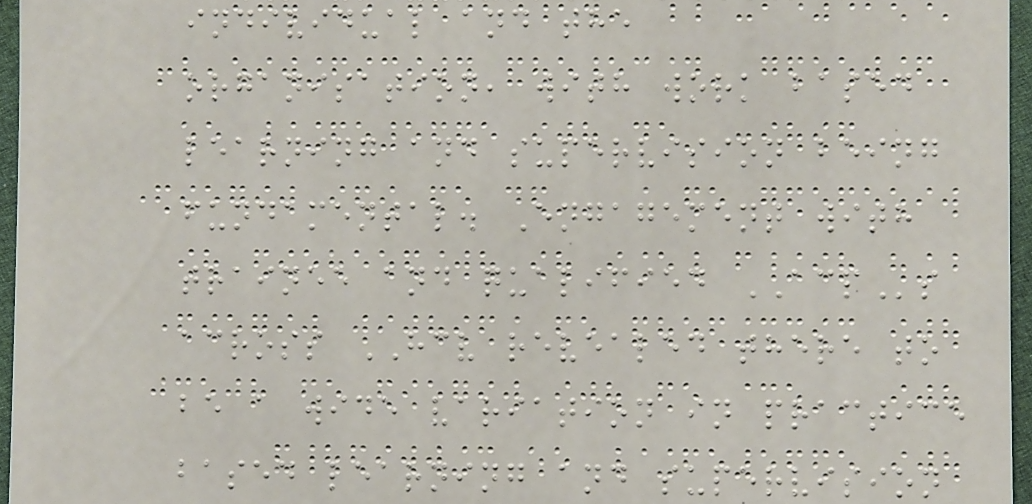individual and the
organisation, with work based
learning and supervision being
fundamental. Engagement with
trainee and qualified ACPs
across HCV revealed there to
be a wide variation in practice
based learning and supervision
